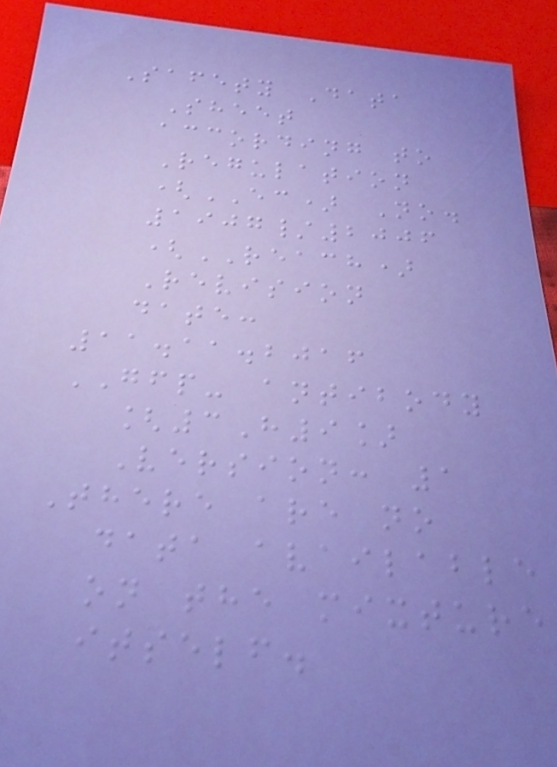Safety Data
Sheet
according to
Regulation
(EC) No.
1907/2006
(REACH)
Revision
date:
11.11.2016
GFP- antibody
[3H9]
Version: 1
There are no
data available
on the mixture
itself.
